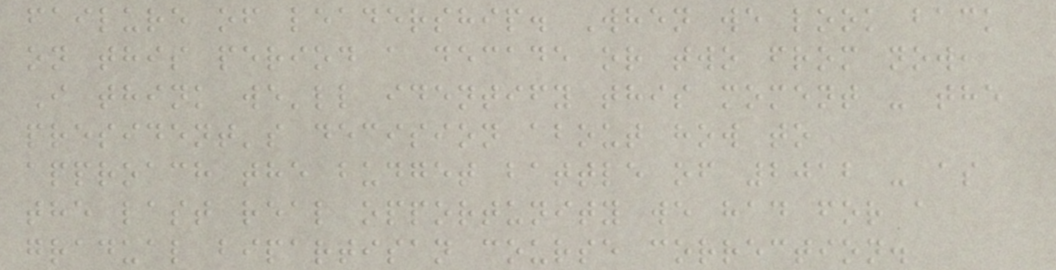failure of leadership. When we look back
on this period a decade or two from now,
I think we'll identify this moment - the
president's decision about how to
approach the budget battle of 2012 - as
the last real opportunity we had for a
gradual bipartisan course correction.
